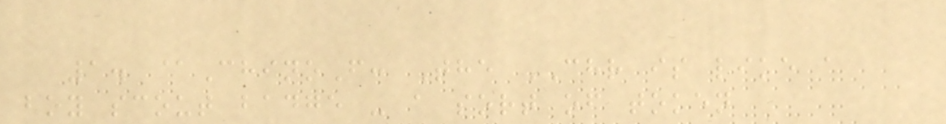1. @ChinoF: The CHR is like a
boy scout badge - a sort of token
